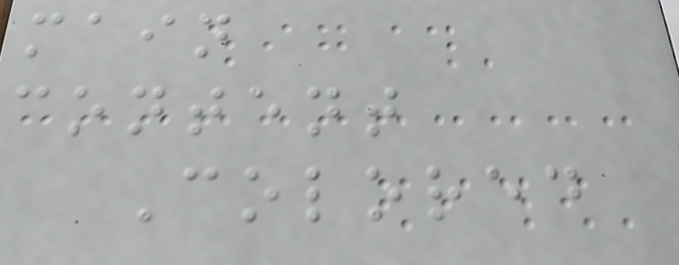main
content
Colored
